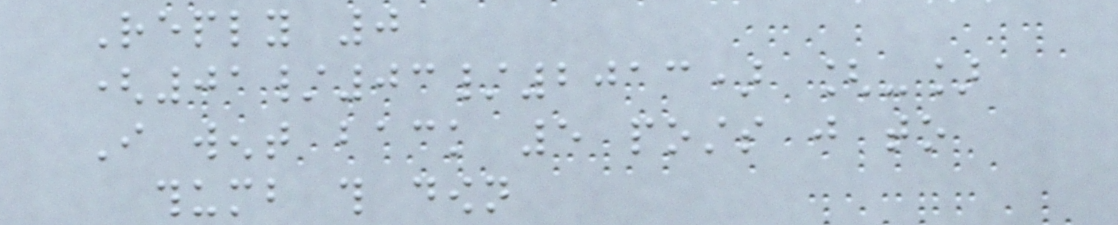Reply 0
(01/03/2013) [-]
I went back 5 posts just to
thumb this down
